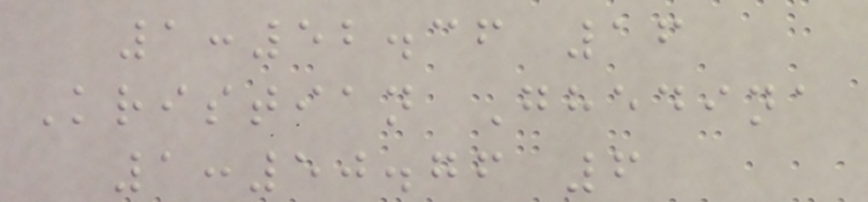1:52.36 16
Kristian Ghedina
1:50.76 6
